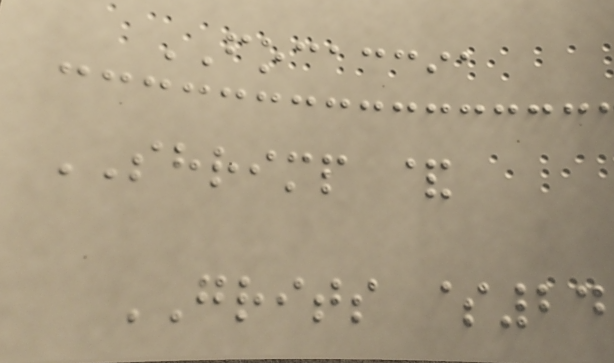FOCACCIA
SHRIMP &
GRITS $24
